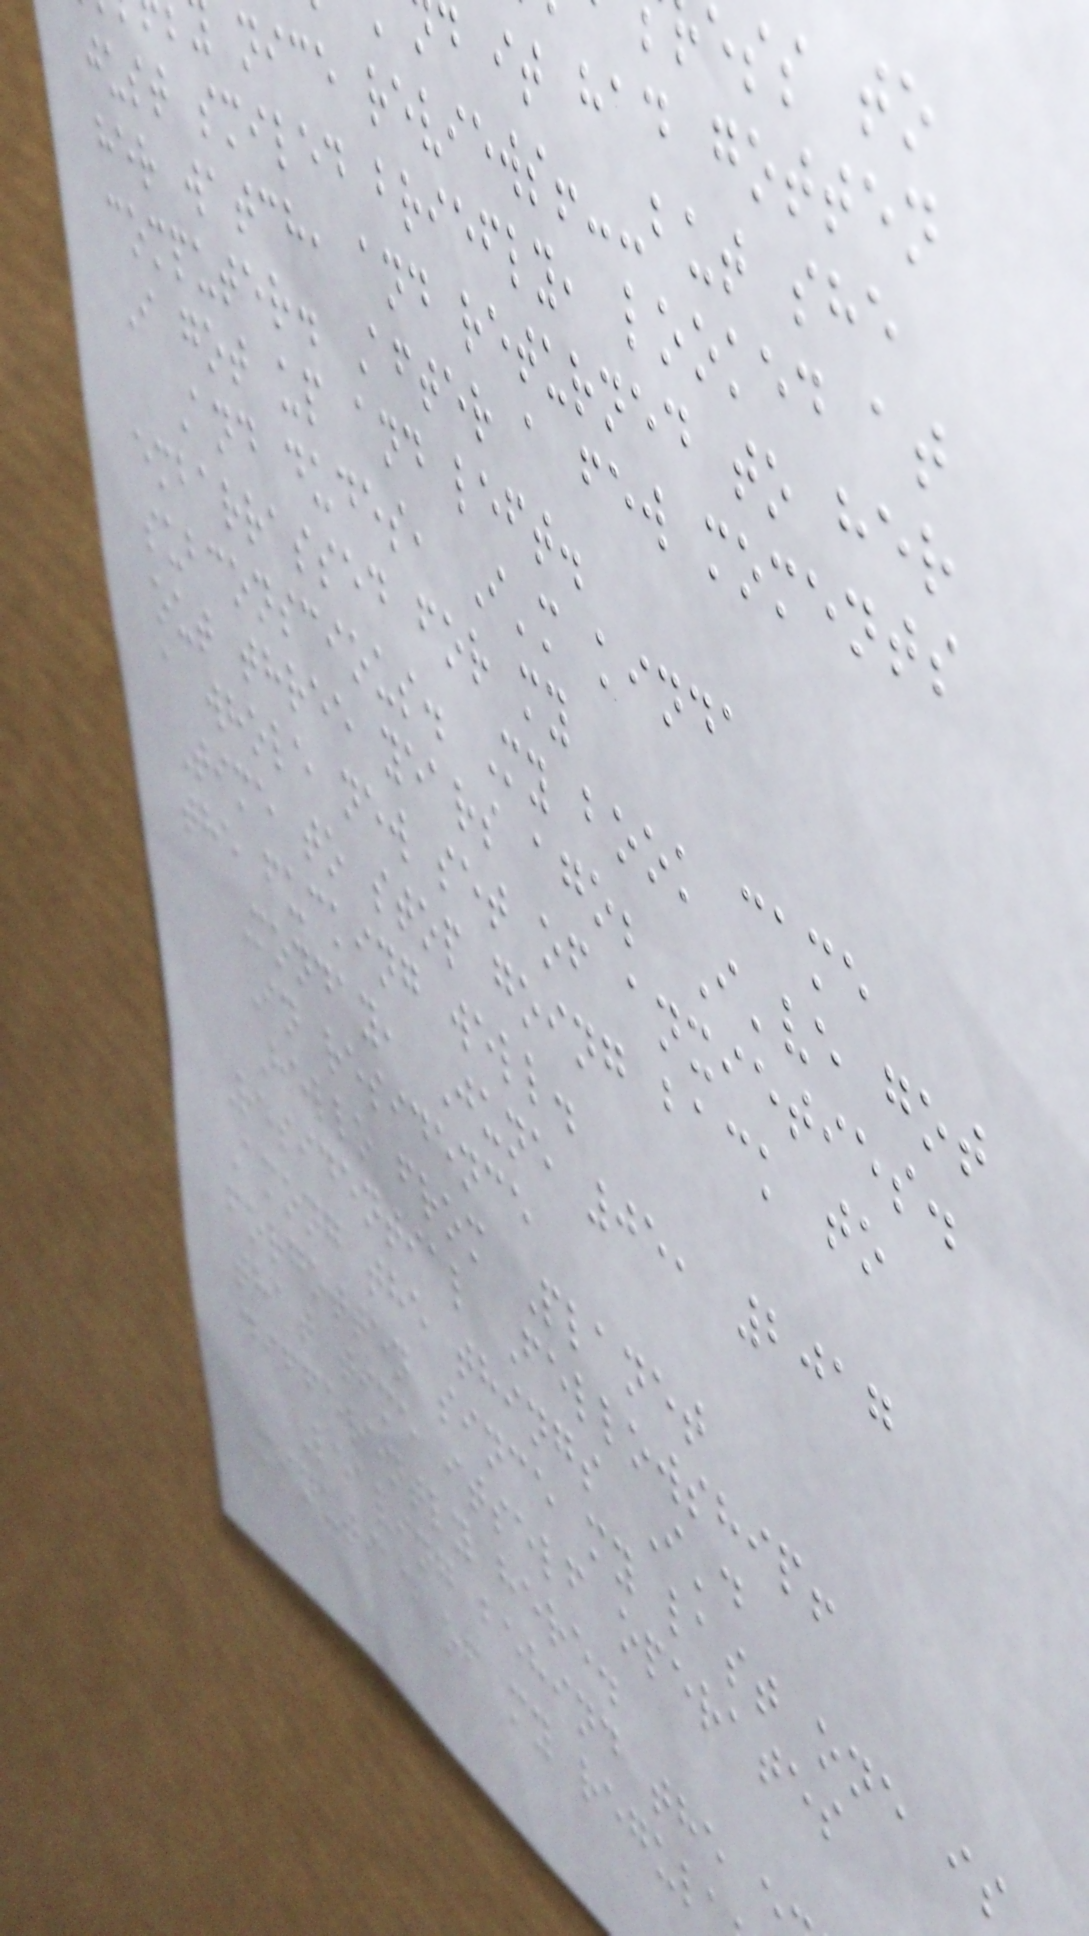d it had gotten
nice reviews!--but she
just smiled briefly, looked at
her watch, and returned to her
computer. After a few moments
I got up and left.
And dudes, I'm kinda
embarrassed for my
subconscious. My book came
out three years ago; I've got
a whole new set of anxieties.
Time to stop going back to
the fucking well.
Monday, June 05, 2017
In residence
Hello from Planet
Residential Fellowship!
Among the things I'd
forgotten since my last one is
that time itself operates
differently here.
Leaving behind the
minutiae of my regul
